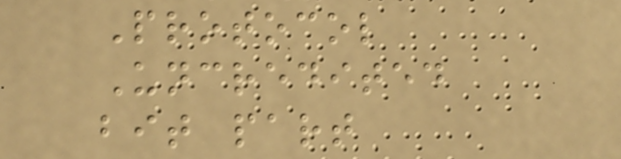Protocol
Uncredited
bit part
